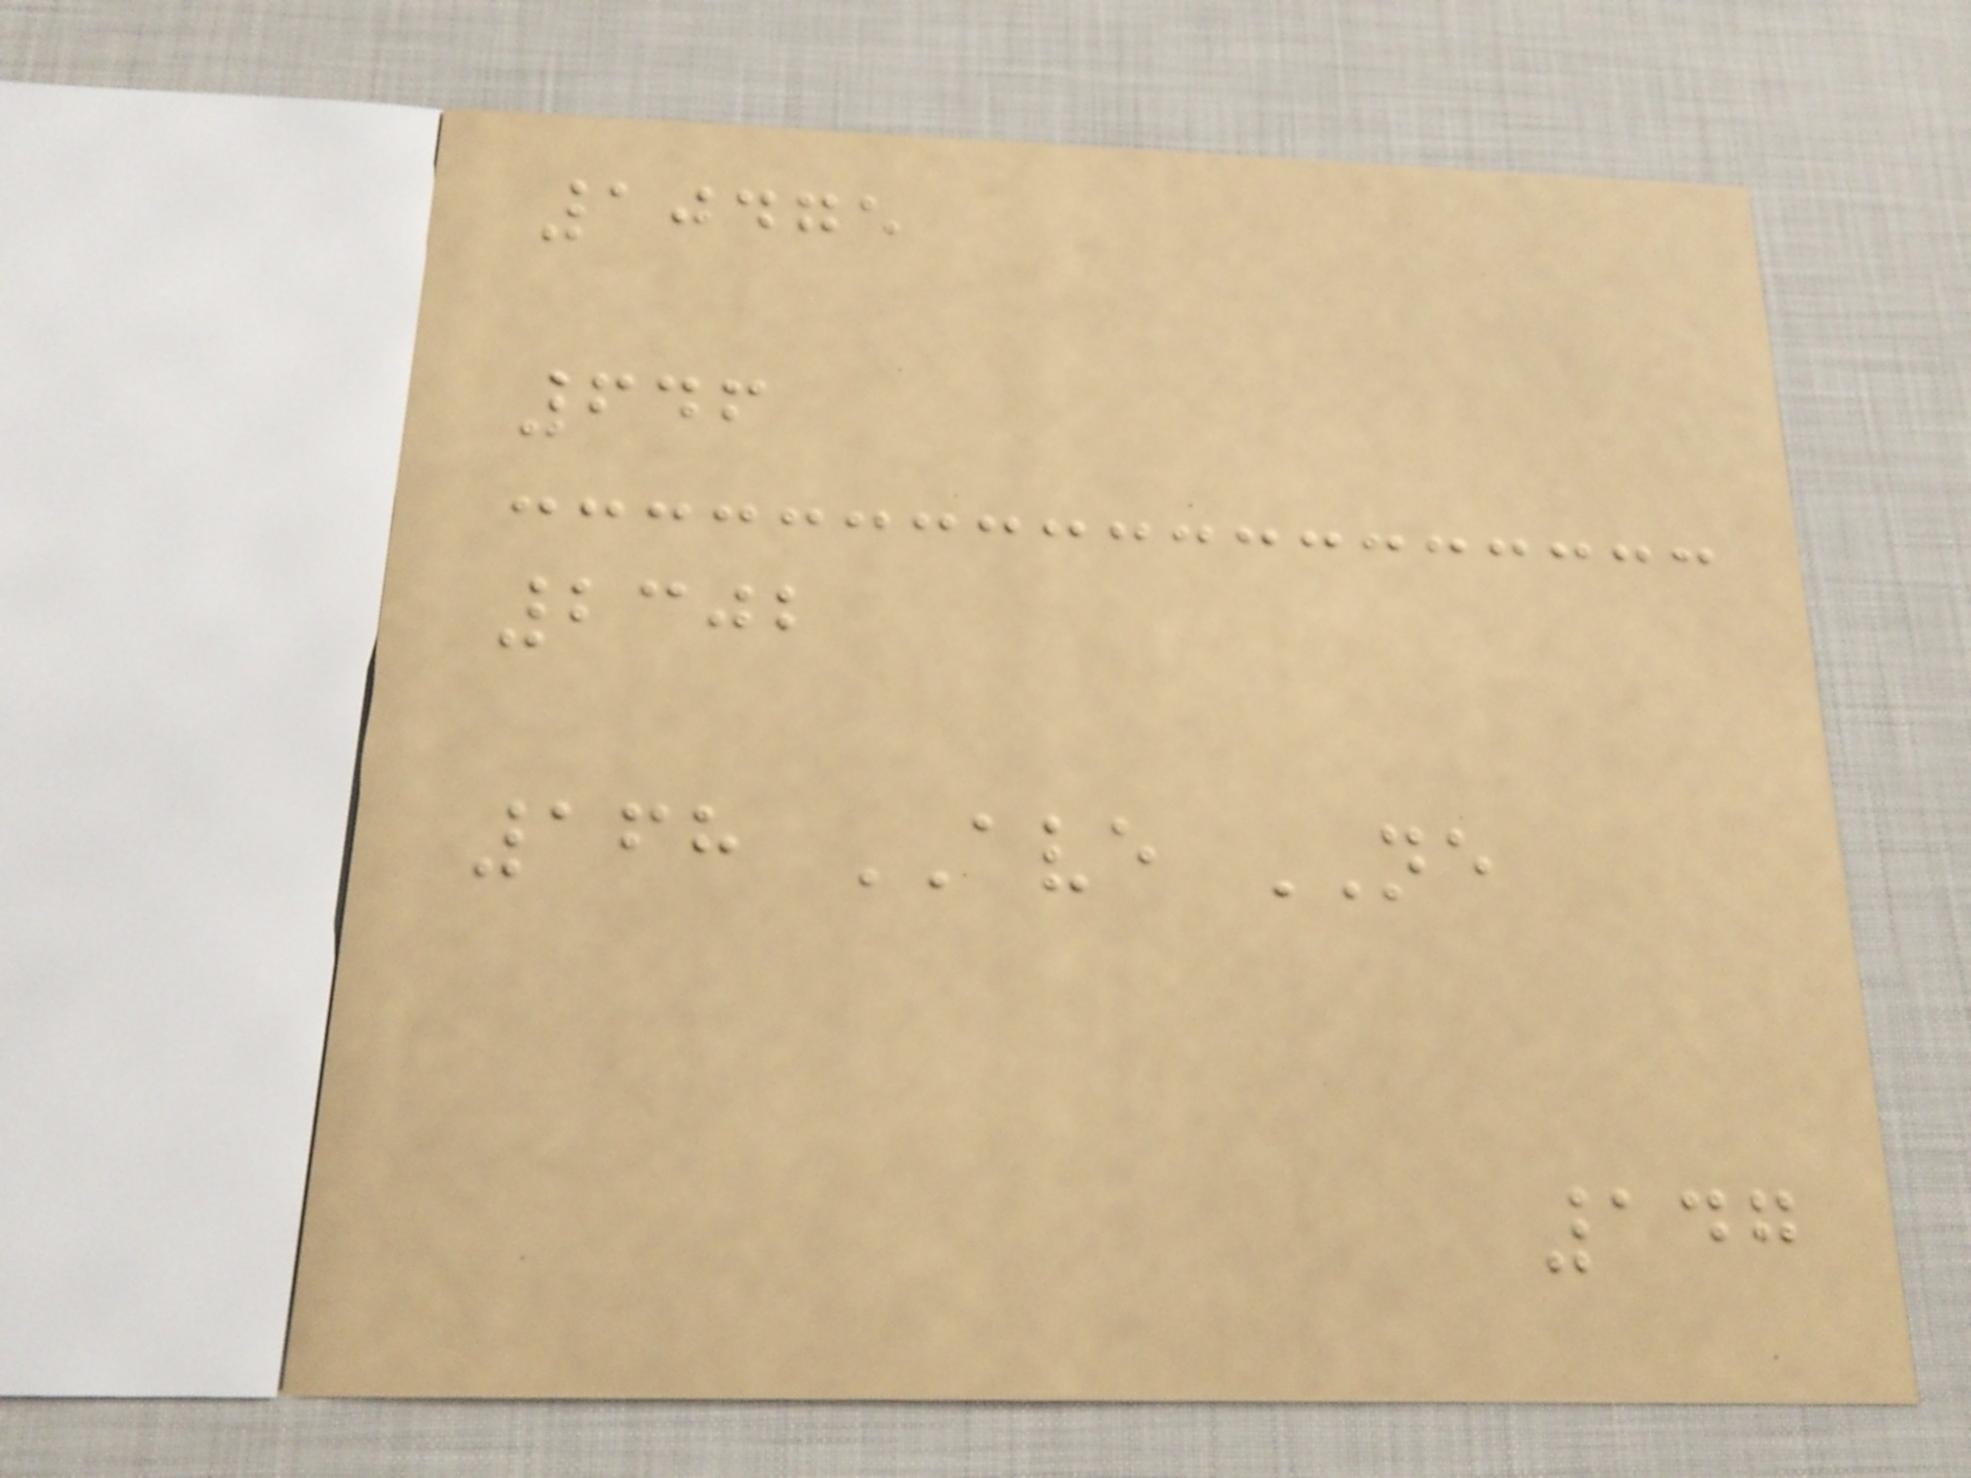10475
646
2302
168 AVE NE
147
